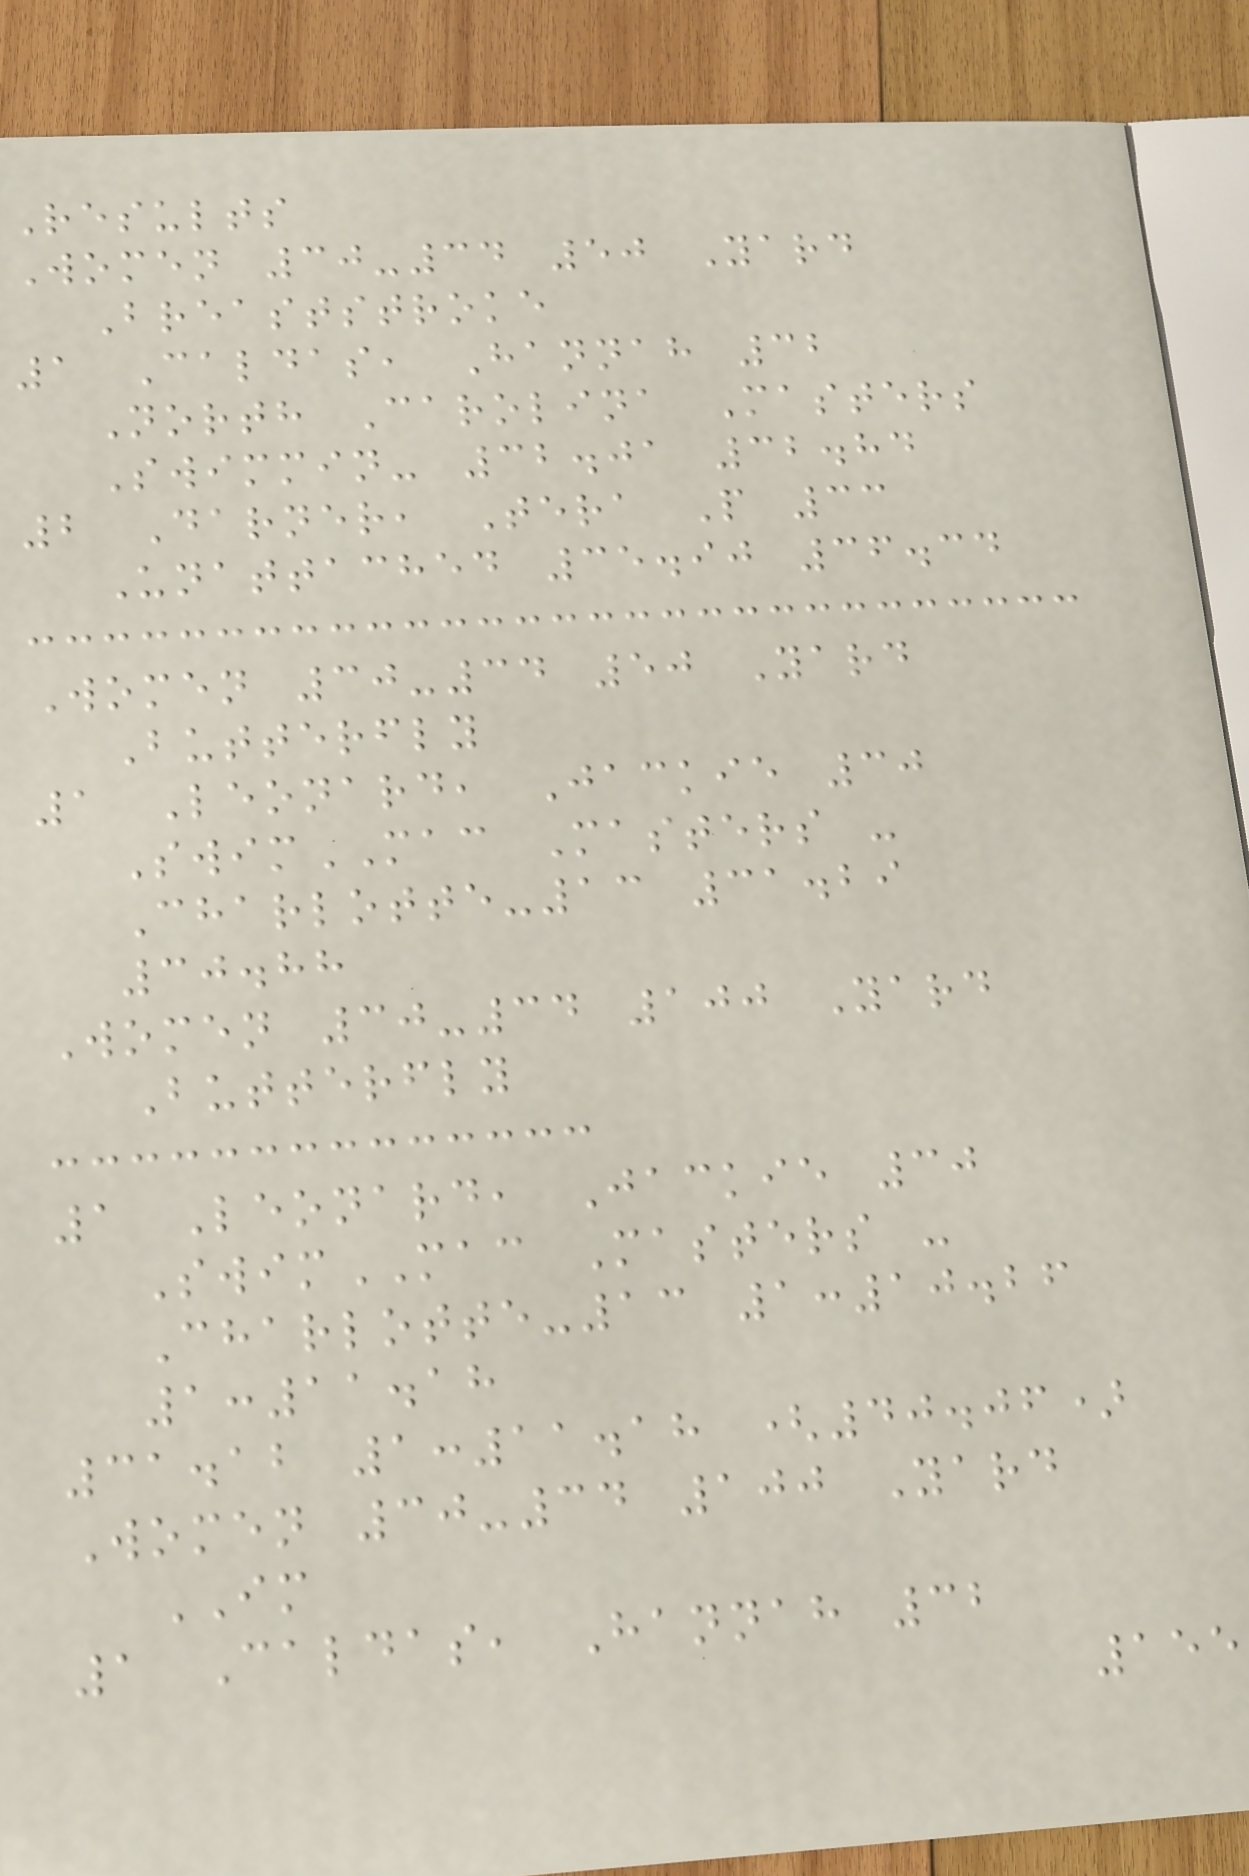Results
Women 30-34 50 Yard
Breaststroke
1 Caldas, Hannah 32
North Carolina Masters
Swimmin- 32.01 32.84
2 Darner, Tera P 33
Unattached 35.90 36.34
Women 30-34 50 Yard
Butterfly
1 Leonard, Jackie 30
SwimMAC Masters -
Charlotte-13 31.29
30.88
Women 30-34 100 Yard
Butterfly
1 Leonard, Jackie 30
SwimMAC Masters -
Charlotte-13 1:10.26
1:11.18
31.12 1:11.18 (40.06)
Women 30-34 100 Yard
IM
1 Caldas, Hannah 32
155
